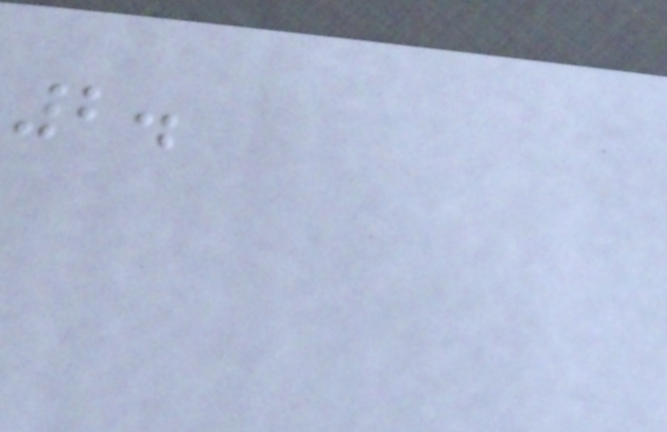2.
